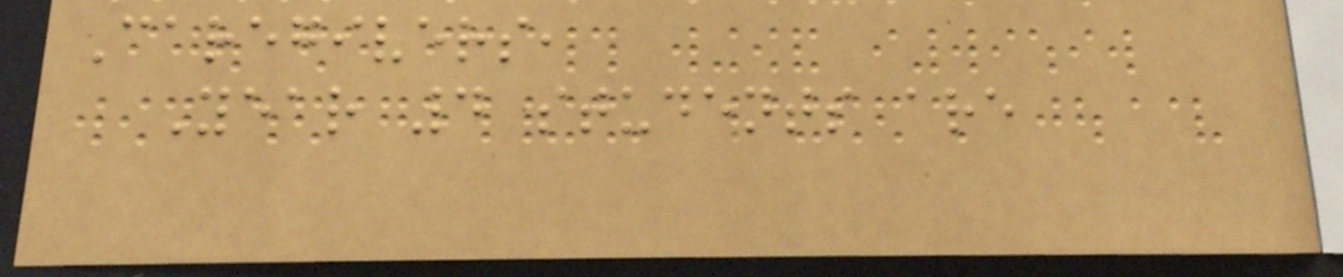Caregivers,
Year 4 students are
